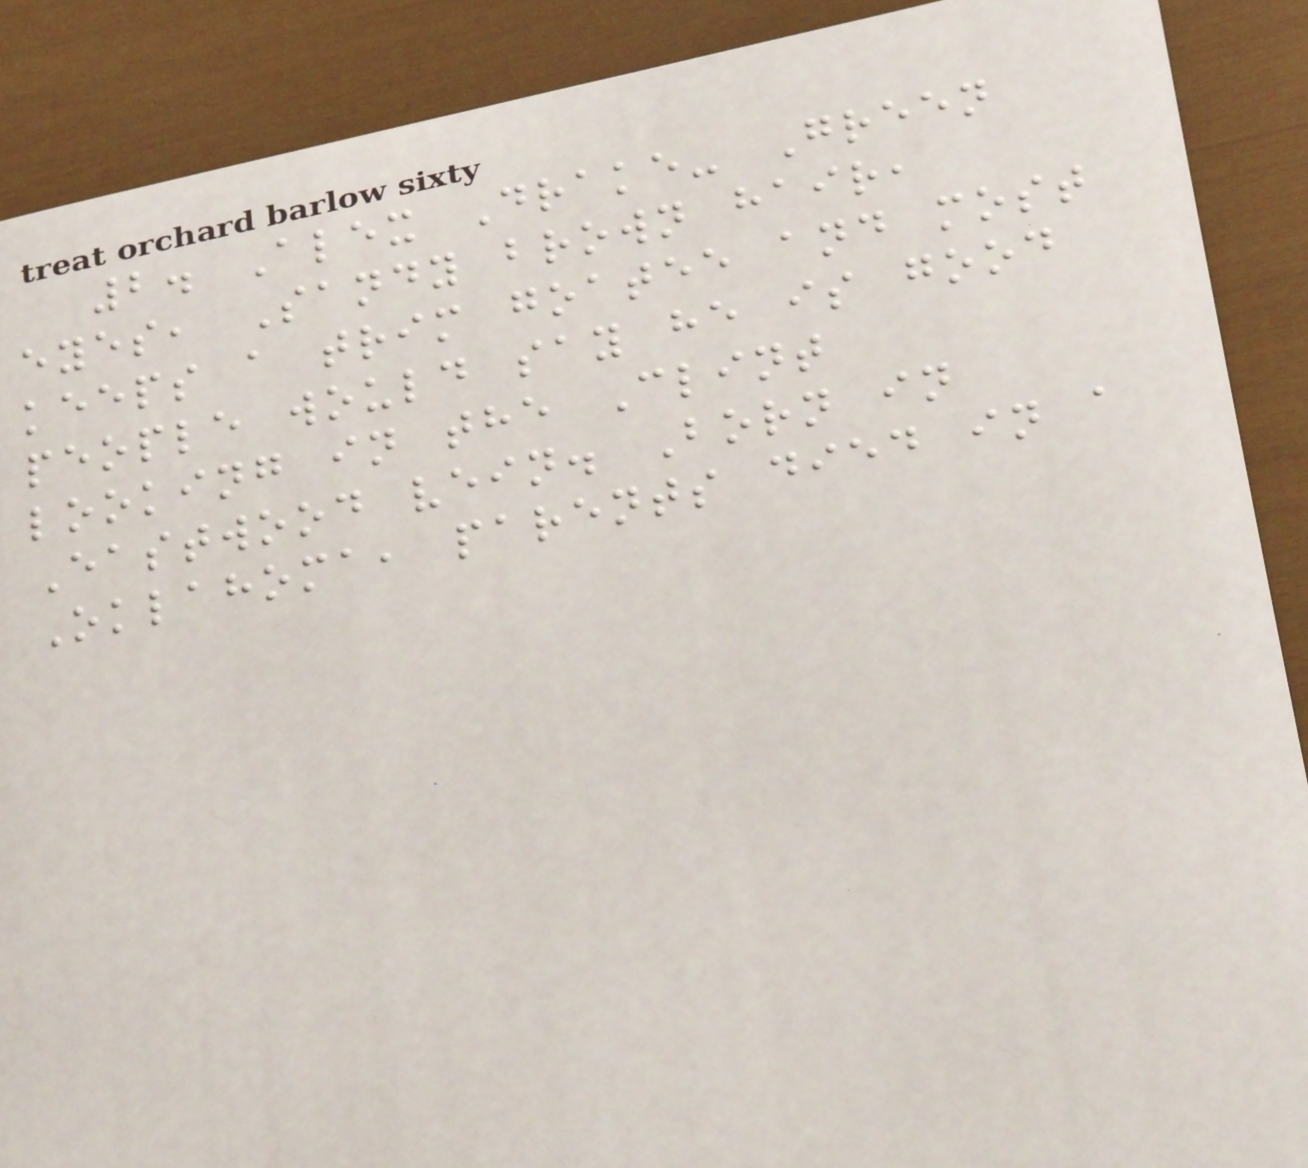2. Alex Drake- Green
eyes, Sandy brown hair,
keeps a trim goatee and most
people would say he is good
looking in the Clint
Eastwood vein. Born in
Oklahoma, parents died in a
